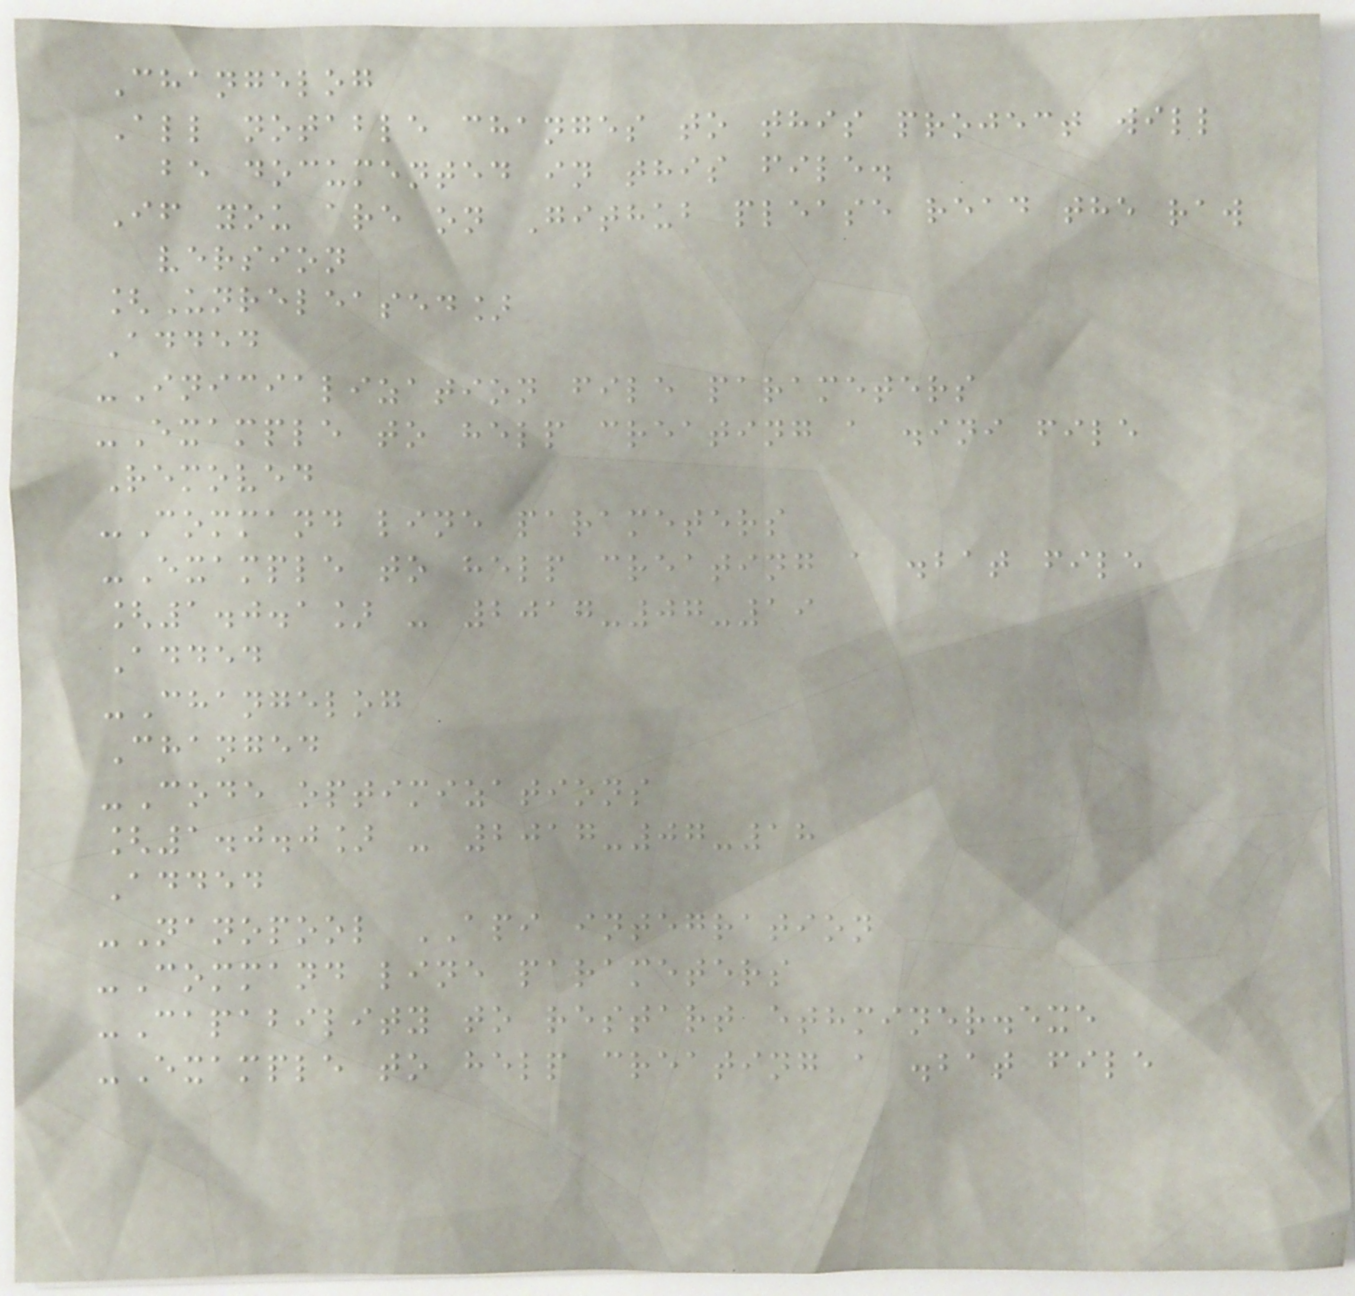Changelog
All notable changes to this project will
be documented in this file.
If you are on Github please read the raw
version
[Unreleased]
Added
-Inicialization file parameters
-Example to help creating a .ini file
Removed
-Command line parameters
-Example to help creating a .bat file
[1.0.1] - 2017-07-19
Added
-Changelog
Changed
-Code optimizations
[1.0.0] - 2017-07-18
Added
-Nanopool API integration
-Command line parameters
-Capability to restart ethminer.exe
-Example to help creating a .bat file
